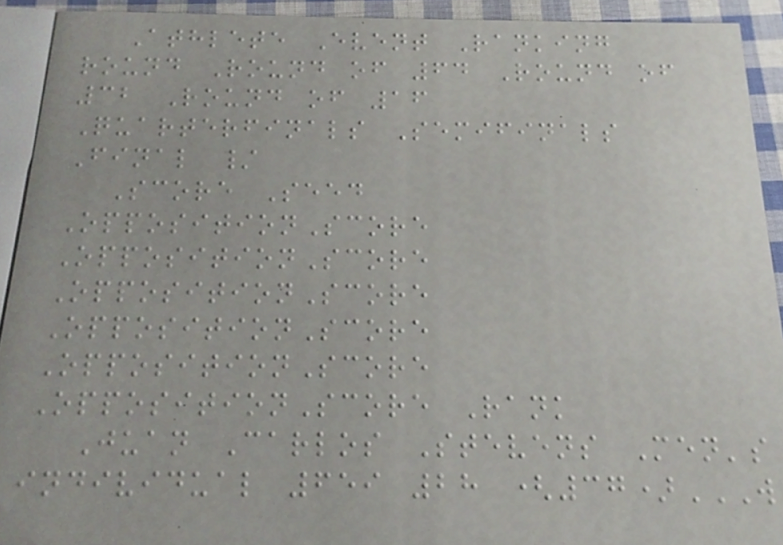Athlete Event Ranking
round Round of 64 Round of
32 Round of 16
Quarterfinals Semifinals
Final /
Score Seed
OppositionScore
OppositionScore
OppositionScore
OppositionScore
OppositionScore
OppositionScore Rank
Juan Carlos Stevens Men's
individual 659 28 (37)W
